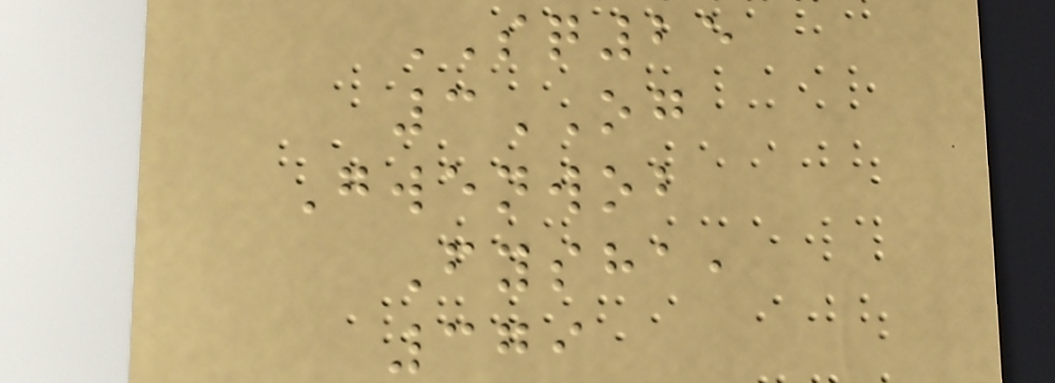SQ25
3OG
Gwenwob
Fysha,
379
